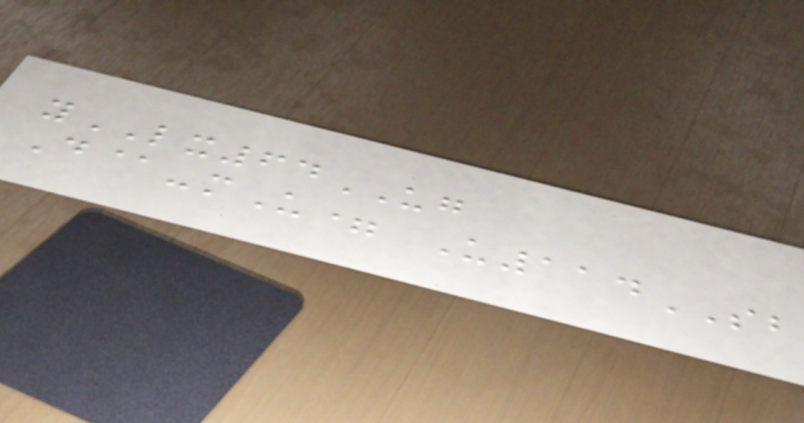yLX64UG
D@-mU= U114SB
